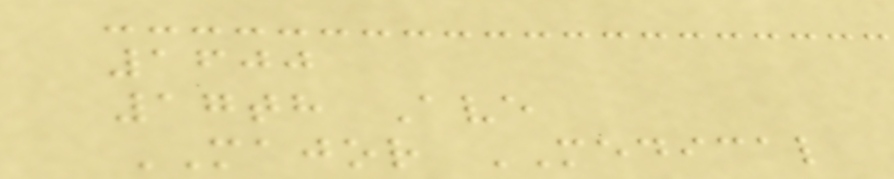1600
17th Ave
MAJOR MEDICAL
